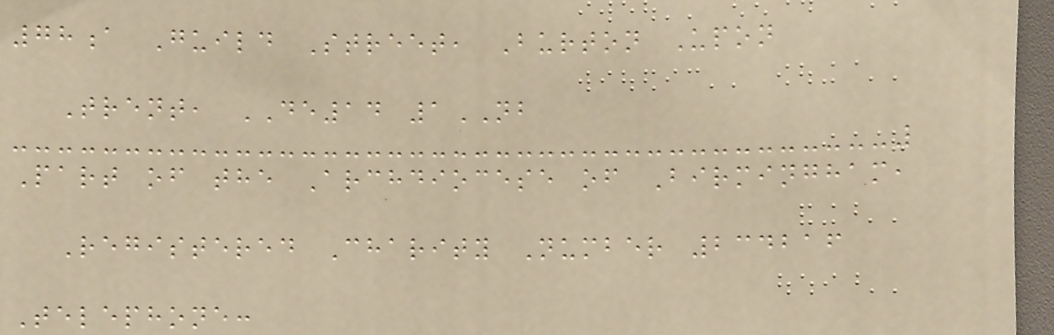78a Guild Street, Burton Upon
Trent, DE14 1NB
Part of the Archdiocese of Birmingham,
Registered Charity Number 234216
Telephone:
